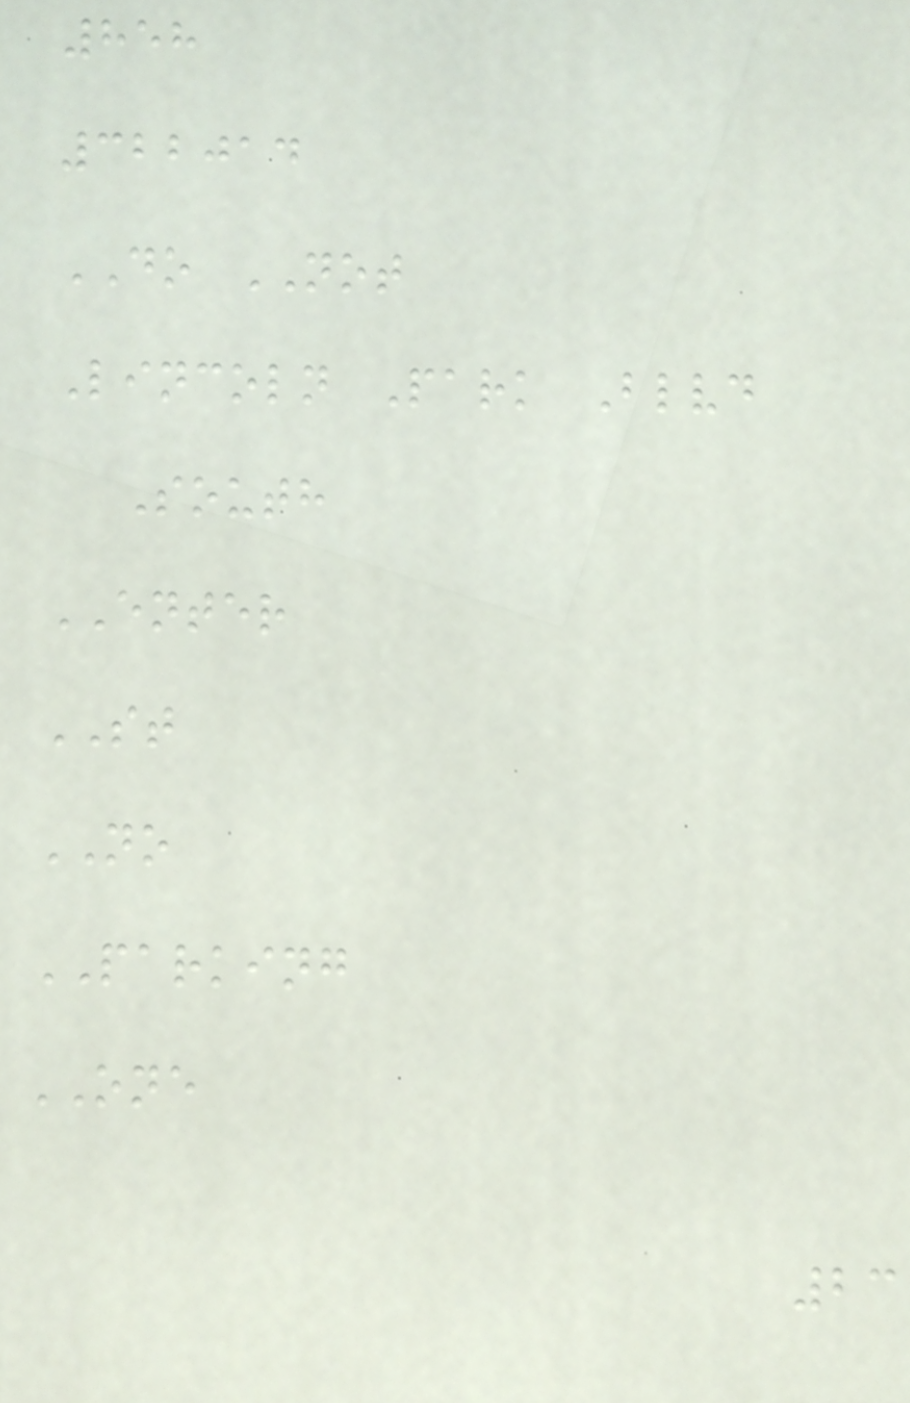858
322014
DO NOT
Lincoln Park Blvd
South
ENTER
ST
NO
PARKING
ONE
23
